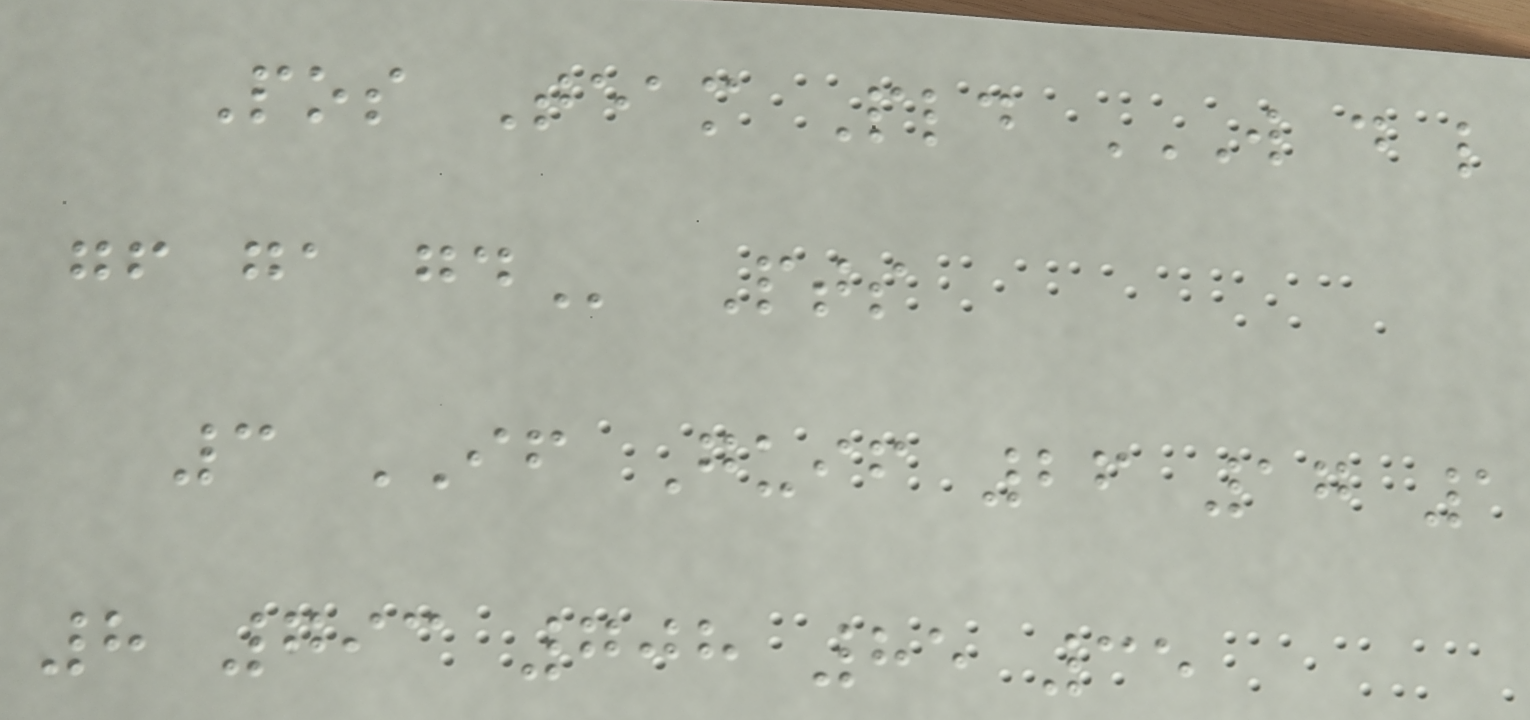Pos Team Pld W D L
GF GA GD Pts
3 IF Guif 26 17 1
8 793 708 85 35
